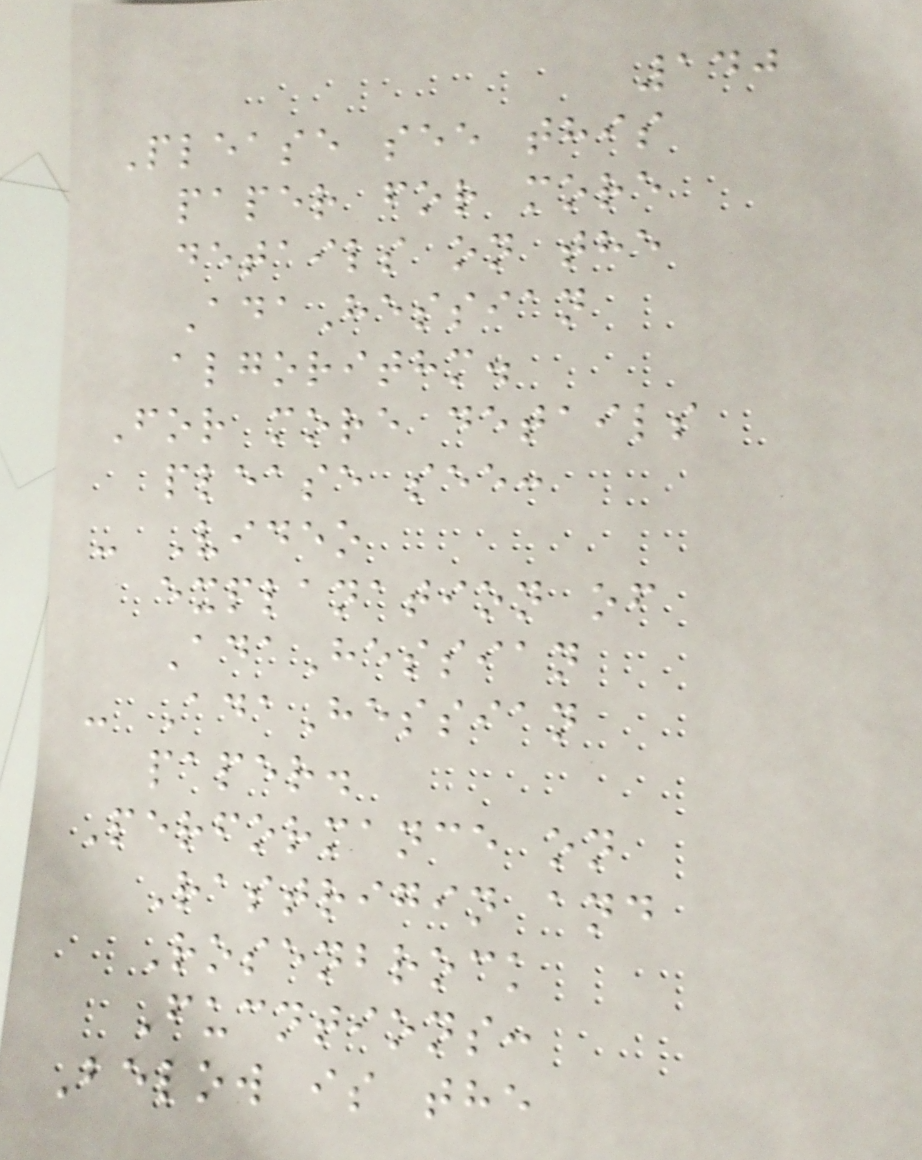140
Please see this
paper for more
details on the
AdaHessian
algorithm.
For more details
please see:
- Video
explanation of
AdaHessian
- AdaHessian
paper.
Performance on
Rastrigin and
Rosenbrock
Fucntions:
Below is the
